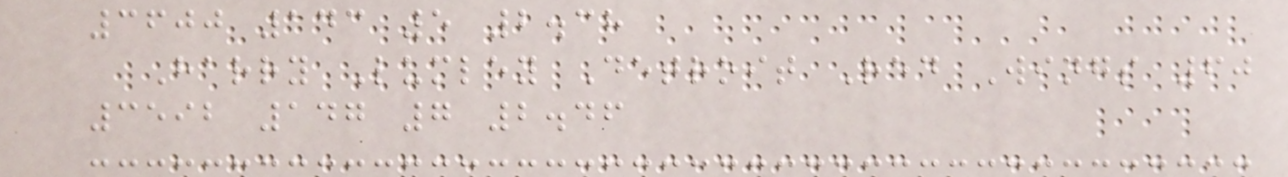3600 143 5 2.38
Harry Lumley Detroit Red Wings 60
3592 147 7 2.46
